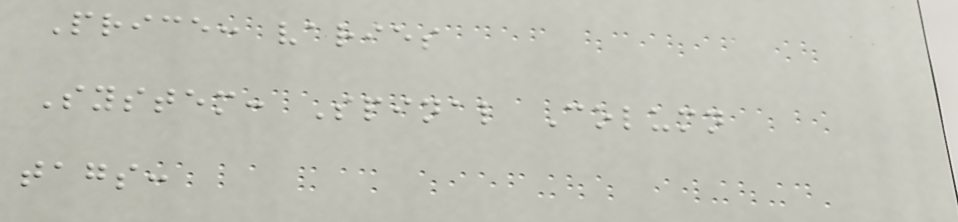Price: varies
System: Spinal Column
tags:
